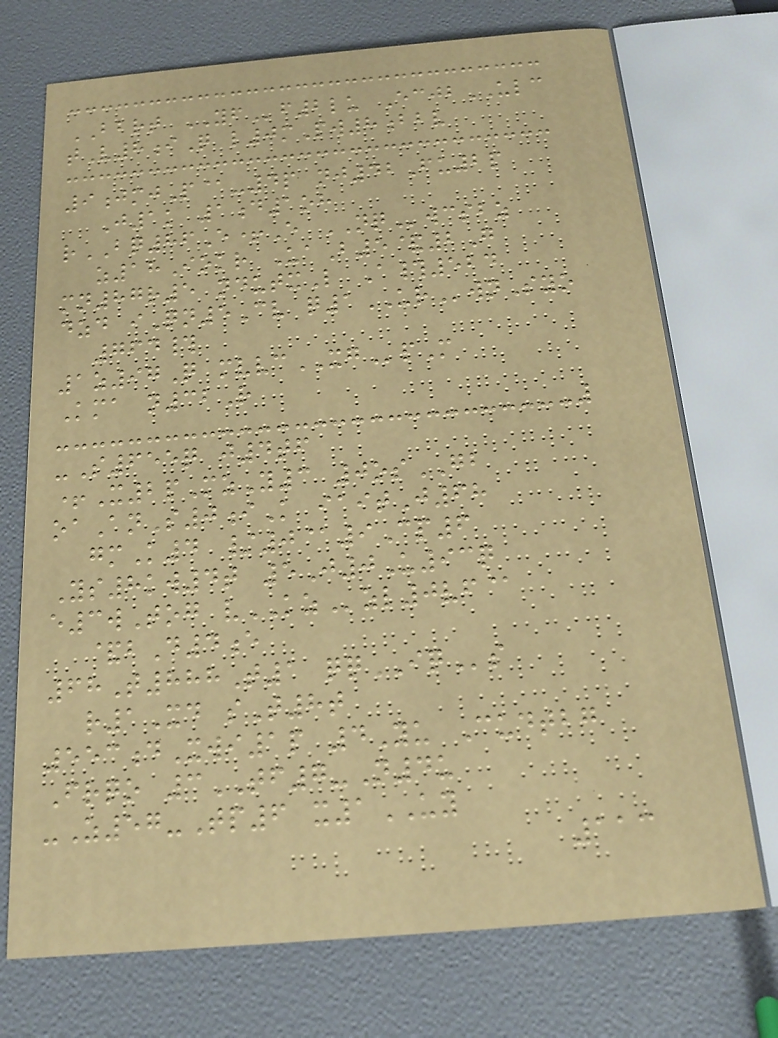BBRT YFf2lu EcjbULC
tV8iQ l0mPw8bbv
9jmjP@-4p nj42Fu2p
J1k 1d1oh
rBQ86E+E NQwcsbz
z18Iokr UaB5&2G
mn87r5 ndutxL A#524
dzd iQn5Cv q1URwnSyo
764#
1z97Q mvvcXGpM
Kma n32R
-S655q j4tf
+X2pMzY3 0osGB
oaAnS0iK iaitJ68
gmK4 /0@9Cp6
Ys8kw4t 5J0U93q
e3wTog vKZzl0vf@
&bD4e
68T888T1 qqIQs
r1Xd sT8t
553dXwi1p 4Yu Cudtbg
Frqo 3TF7-N4u
-Z57-Tp6 x1UY
113
